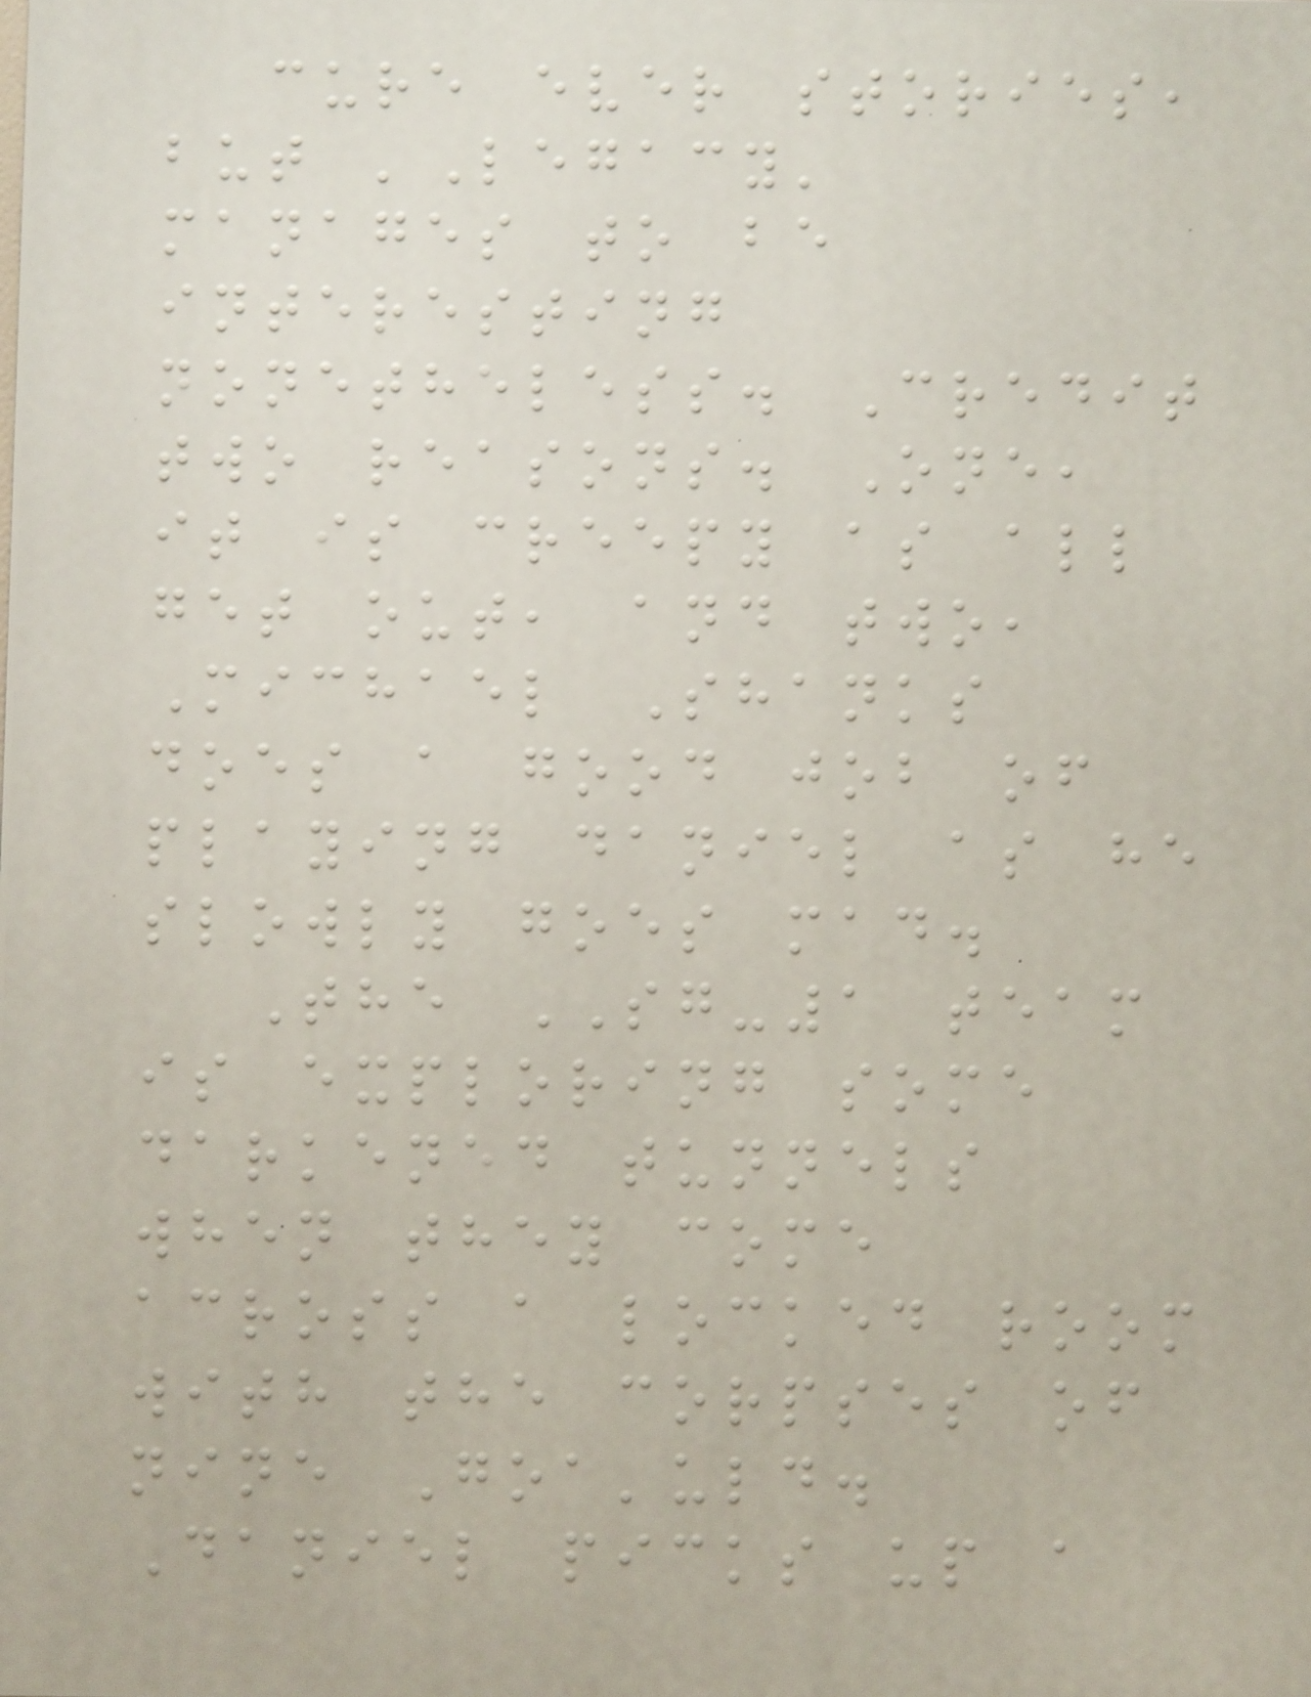cure ever stories,
but 'Legacy'
manages to be
interesting
nonetheless. Credit
two reasons. One,
it is creepy as all
get out, and two,
Michael Shanks
does a good job of
playing daniel as he
slowly goes mad.
The SG-1 team
is exploring some
darkened tunnels
when they come
across a locked room
with the corpses of
nine Goa'uld.
Daniel picks up a
